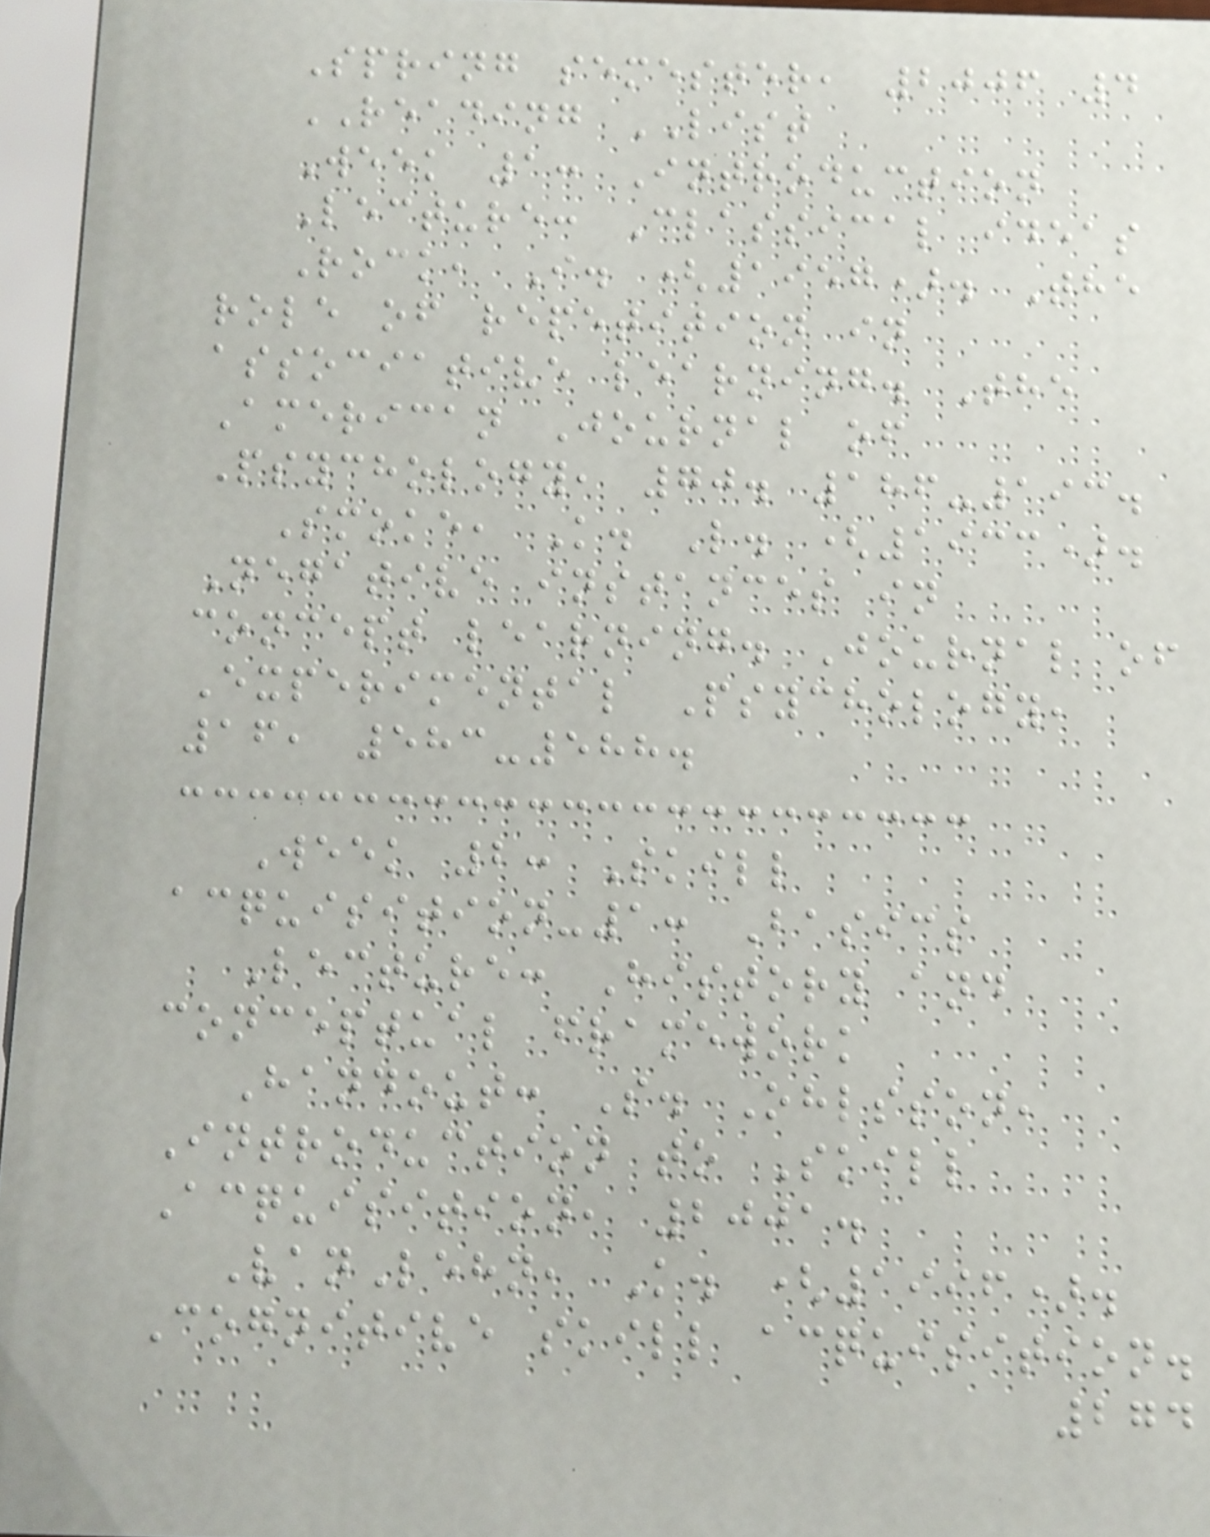Spring semester, 2006 4
READING LIST
Week 1: Introduction
Lecture: Classical ideas
Rock, I. (1957). The
role of repetition in
associative learning. The
American Journal of
Psychology, 70. 186-193.
Smoke, K. L. (1933).
Negative instances in
concept learning. Journal of
Experimental Psychology,
16, 583-588.
Week 2: Skill
acquisition-1: Basics
Lecture: History and
conceptual framework
Handout: S. Ohlsson,
Introduction to Skill
Acquisition, 2001.
VanLehn, K. (1996).
Cognitive skill acquisition.
274
